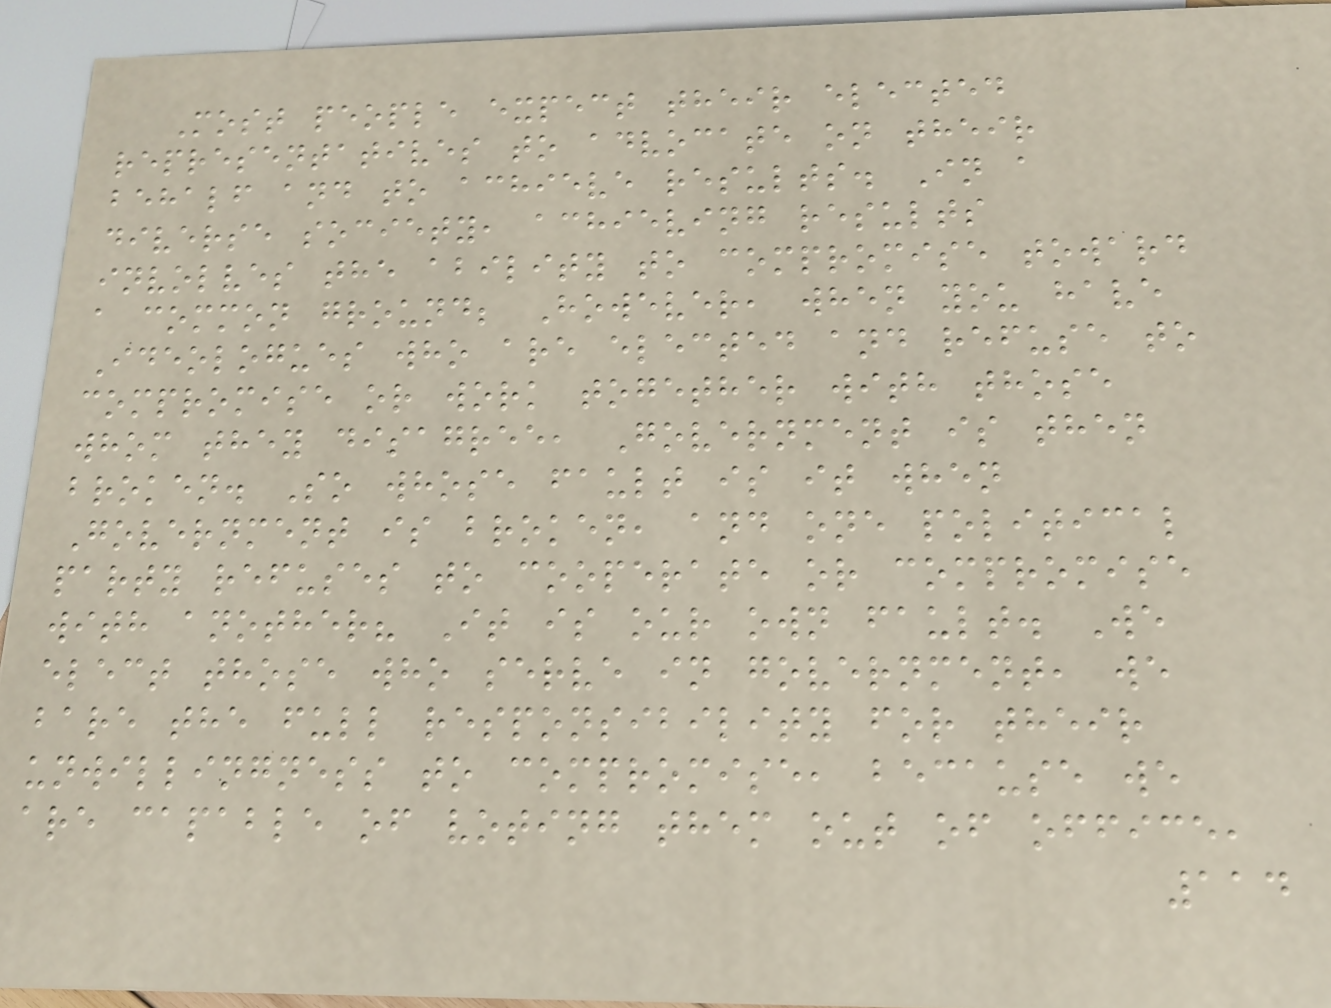Most people expect their elected
representatives to advocate on their
behalf and to achieve results. In a
diverse society, achieving results
involves the ability to compromise toward
a common ground; However, when you have
Ideologues who are elected and refuse to
compromise or work together with those
whom they disagree, Government is then
broken. So whose fault is it when
Government is broken, and one political
party refuses to cooperate or compromise
with another? It is our own fault. We
elect those who serve in government, we
bare the full responsibility for their
unwillingness to compromise, because we
are capable of voting them out of office,
114
